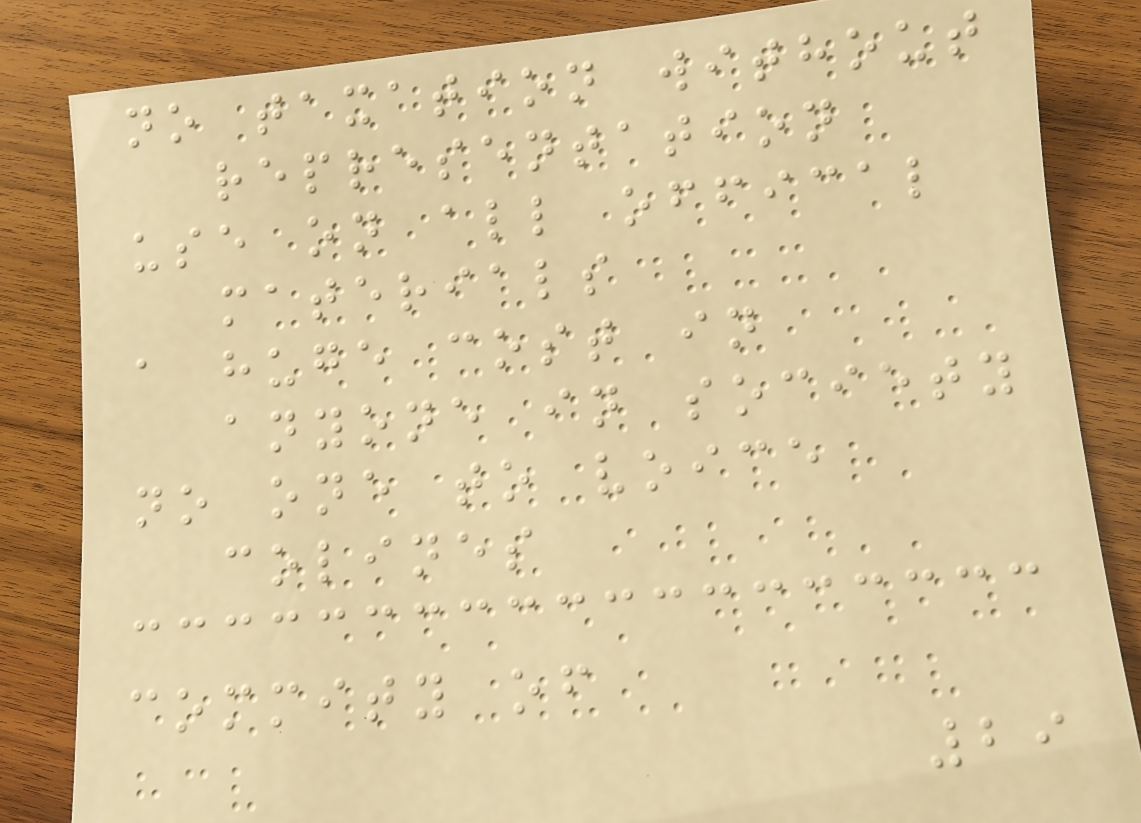no taxation without
representation
use on all offical
materials
a huge cost in
anyone in society
no one to voice
colines
commity of
29
